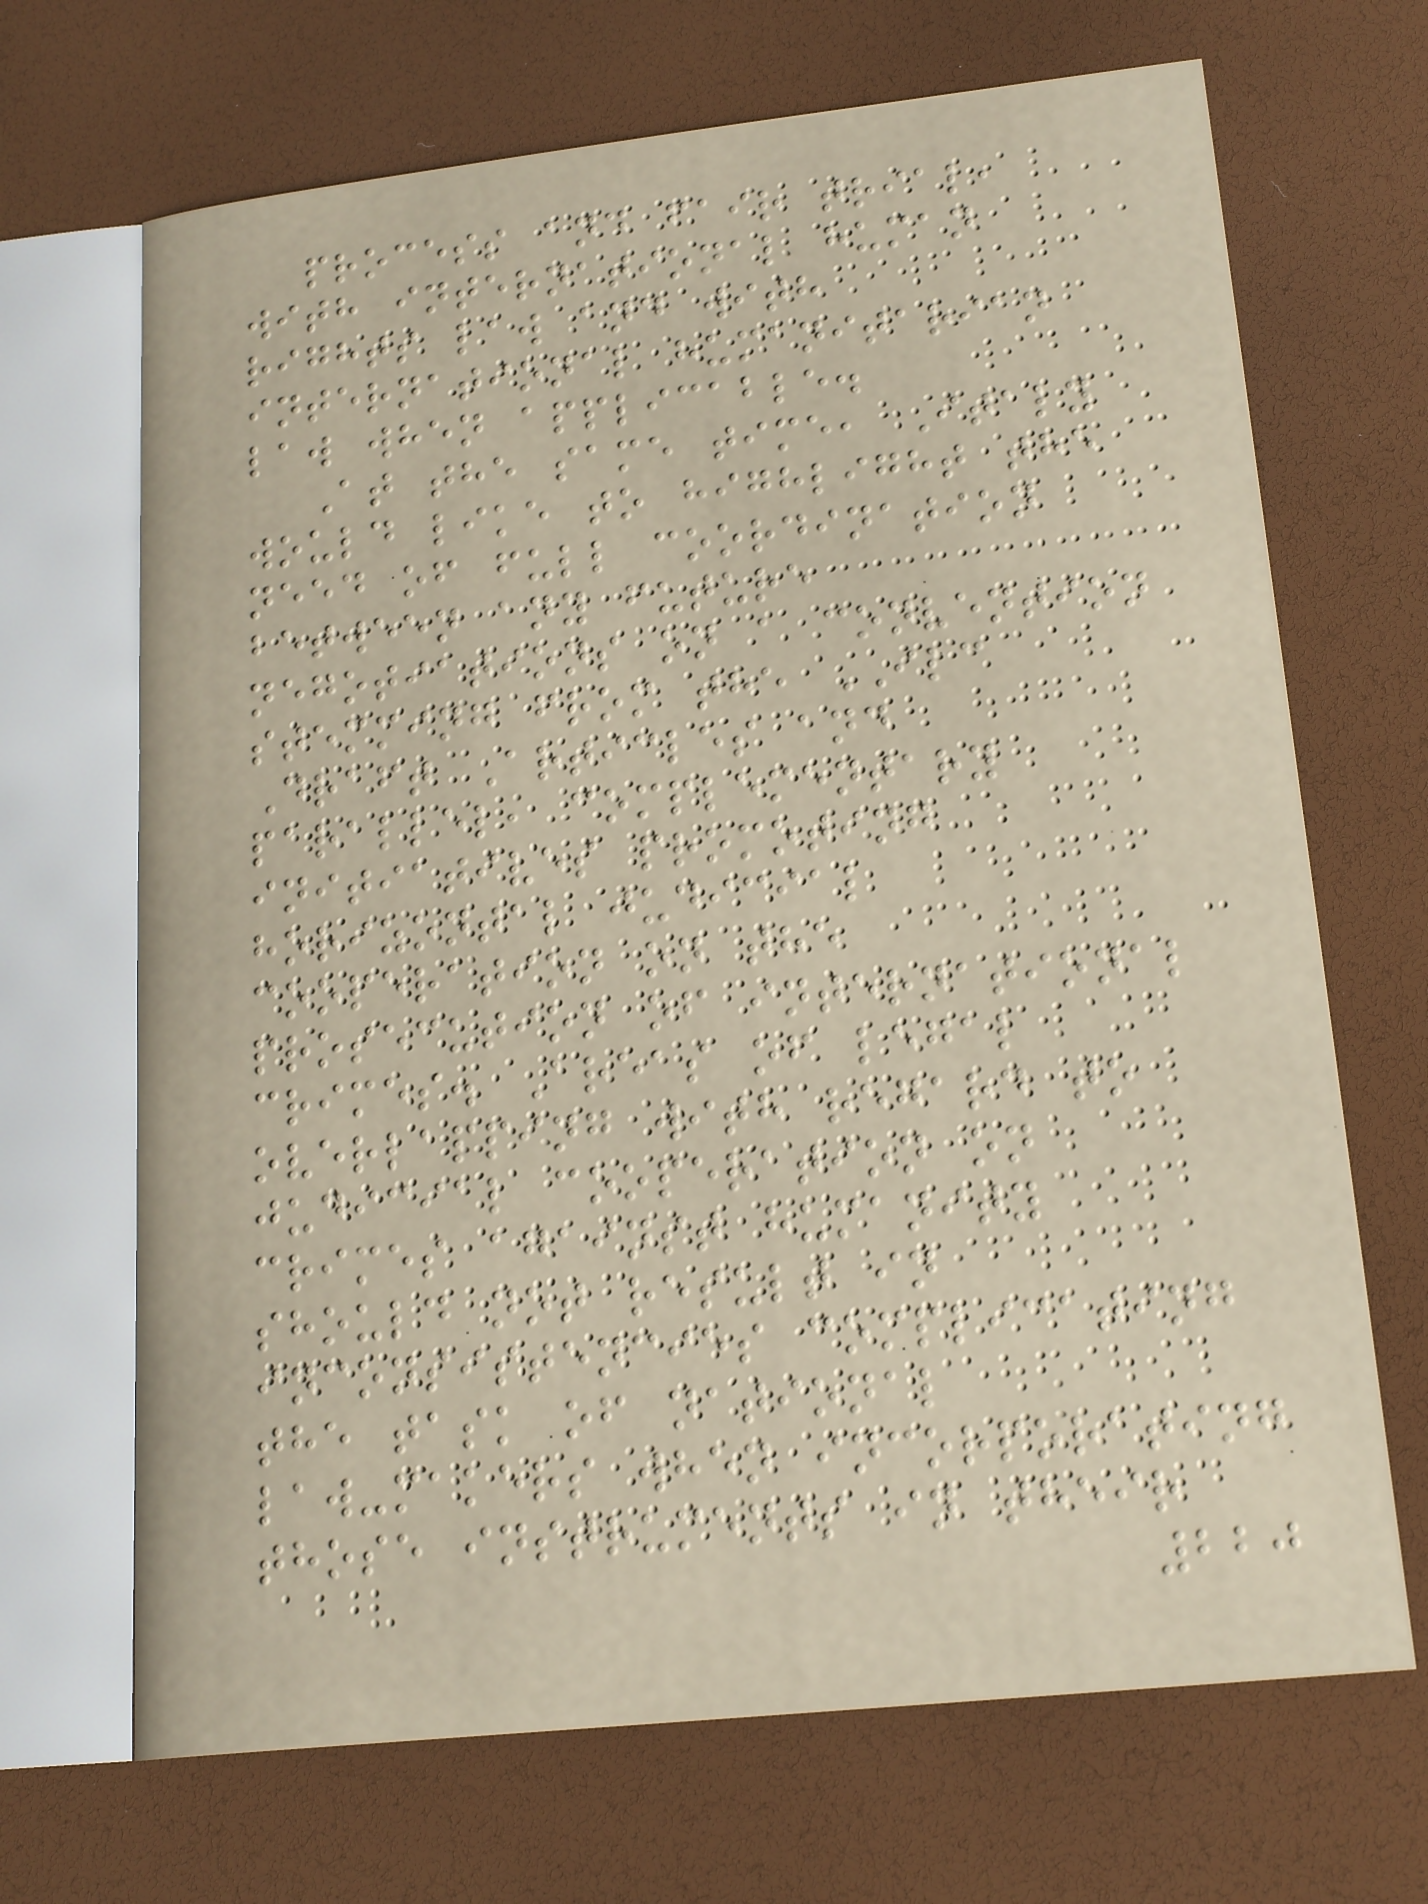process and fair trial,
with international human
rights law and with
international humanitarian
law when applicable.
At the same time, Italy
would like to highlight the
need of full coordination
between any future
negotiations on a convention
stemming from the ILC
Draft Articles and
parallel, complementary
initiatives promoting
horizontal judicial
cooperation on the
prosecution of international
crimes. Areas of legal
overlapping with regard to
judicial cooperation on
crimes against humanity
should not result in
inconsistencies complicating
the task of national
law-makers when incorporating
those instruments in their
220
